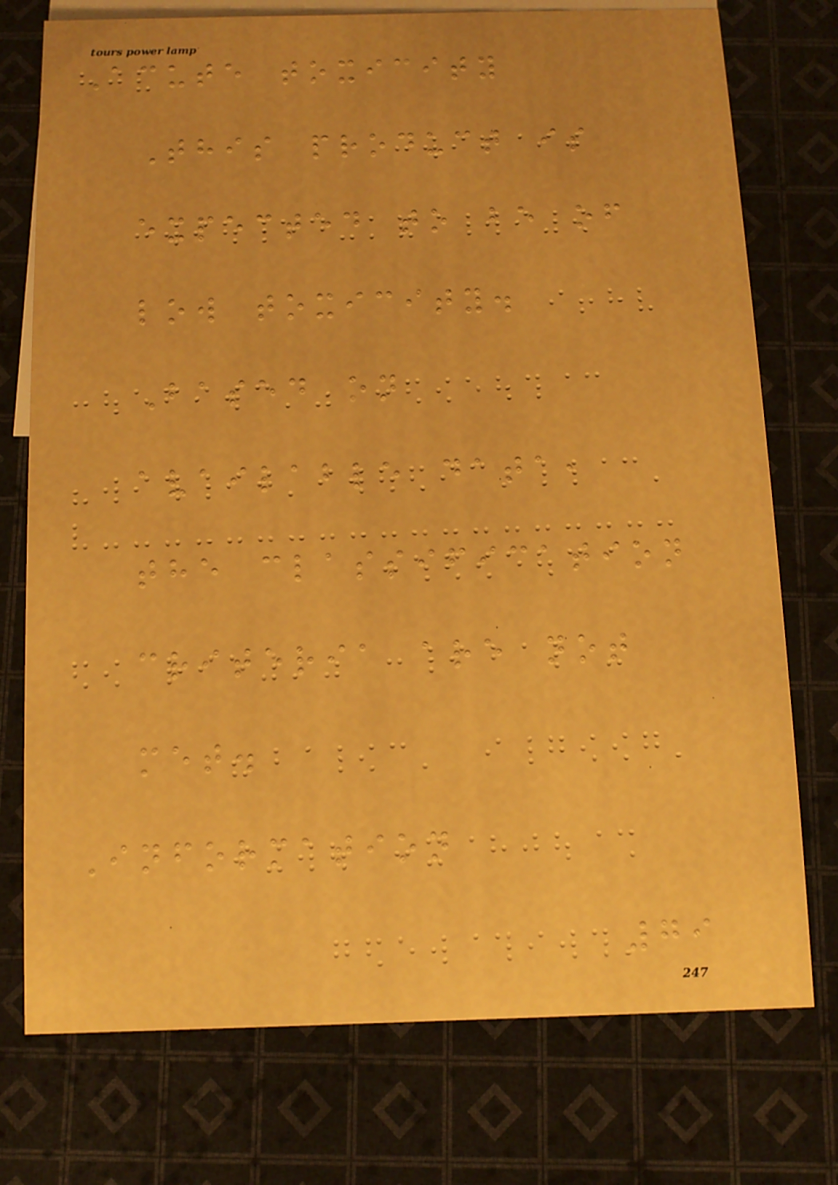Acute toxicity
This product is
expected to be of
low toxicity.
Based on
available data,
the classification
criteria are not
met.
Information
79
